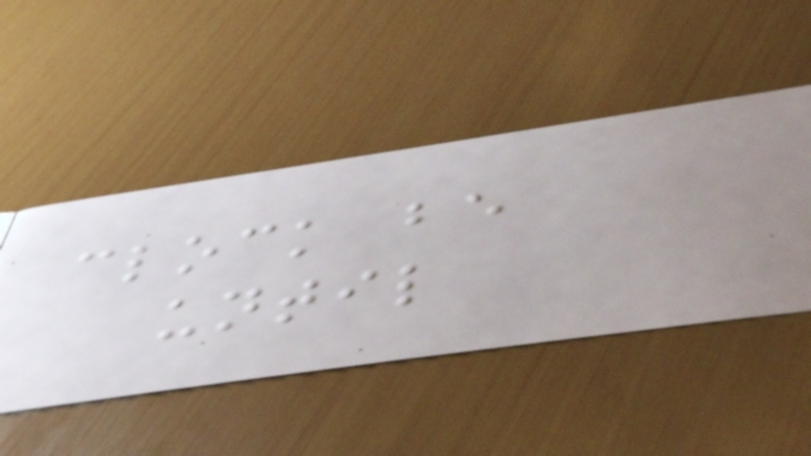clock be
until
